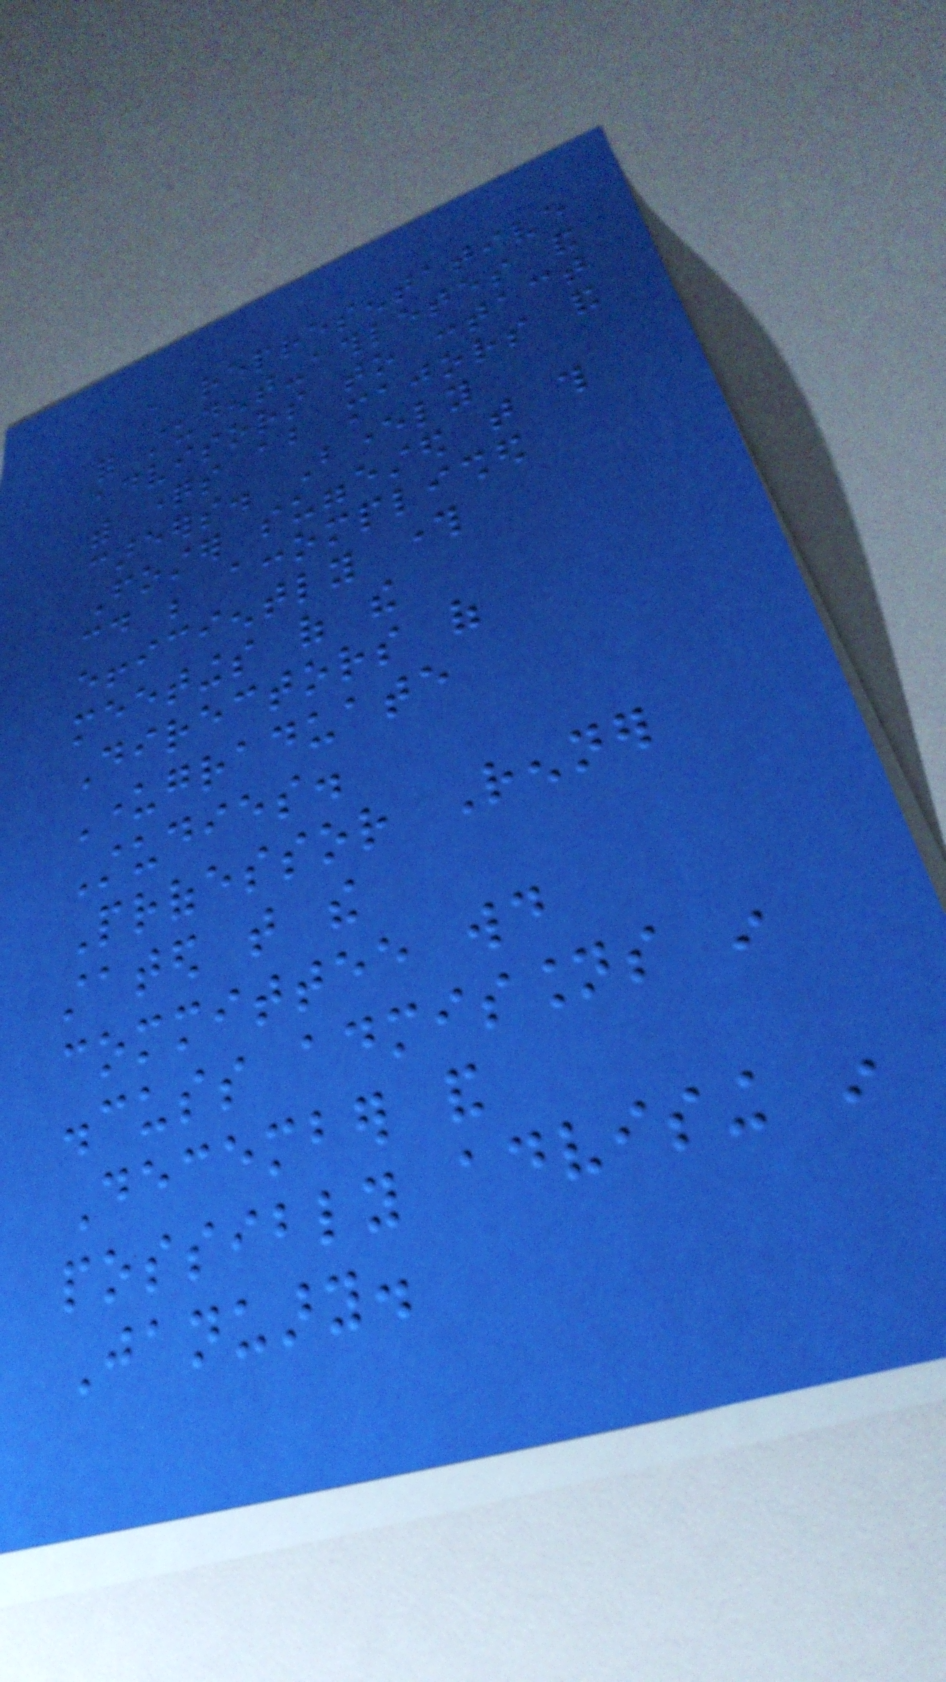a representative
for student-athletes and
advisors to contact
with questions about majors and
careers. Beverly
Foster suggested that this
could be accomplished
efficiently through
meetings of the
Directors of
Undergraduate
Studies.
Professor Renner
stated that the
committee would
discuss admissions in
December and
possibly advising in
January.
